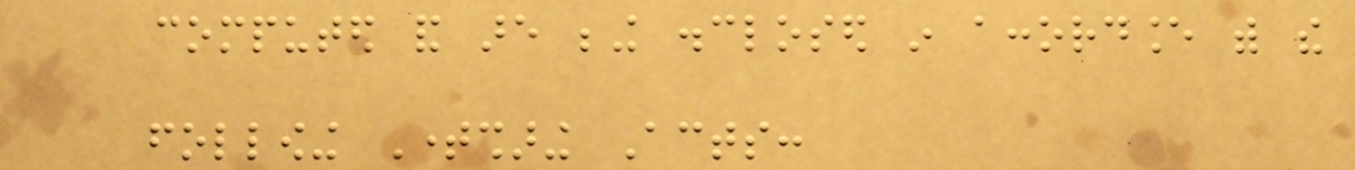computed and are being disclosed in accordance with the
following Timesharing Acts:
